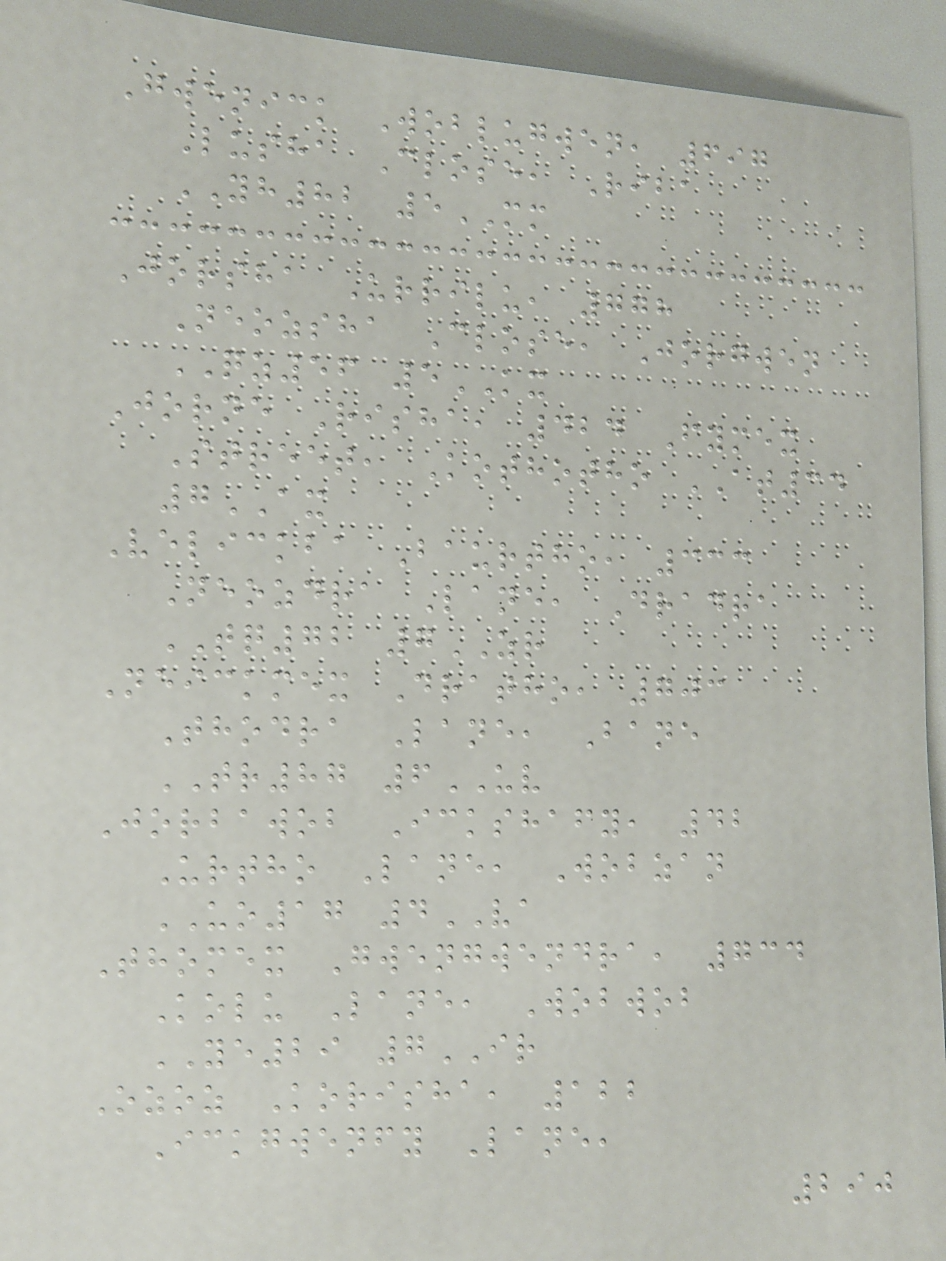Gwenick Woblugwen, 697
Lusha Close, Riba
YH82 5MM
Jorsha Urrilu, 778
Neozsha Close, Jorgwen
QZ56 5KX
Jorne Risha, 424 Fymex
Street, Kothotho AT34
7AX
Velickba Baurtho, 333
Neozdra Lane, Dradra
TQ72 7ZR
Neickmex Dratho, 703
Thodra Lane, Bane
TR87 6UV
Jorbawob Ickshafy, 42
Urtho Lane, Wobzan
UO17 4VA
Thomex Gwengwendra, 734
Kolu Lane, Wobwob
YE29 7IR
Ozoz Korisha, 122
Ickgwenfy Lane,
290
